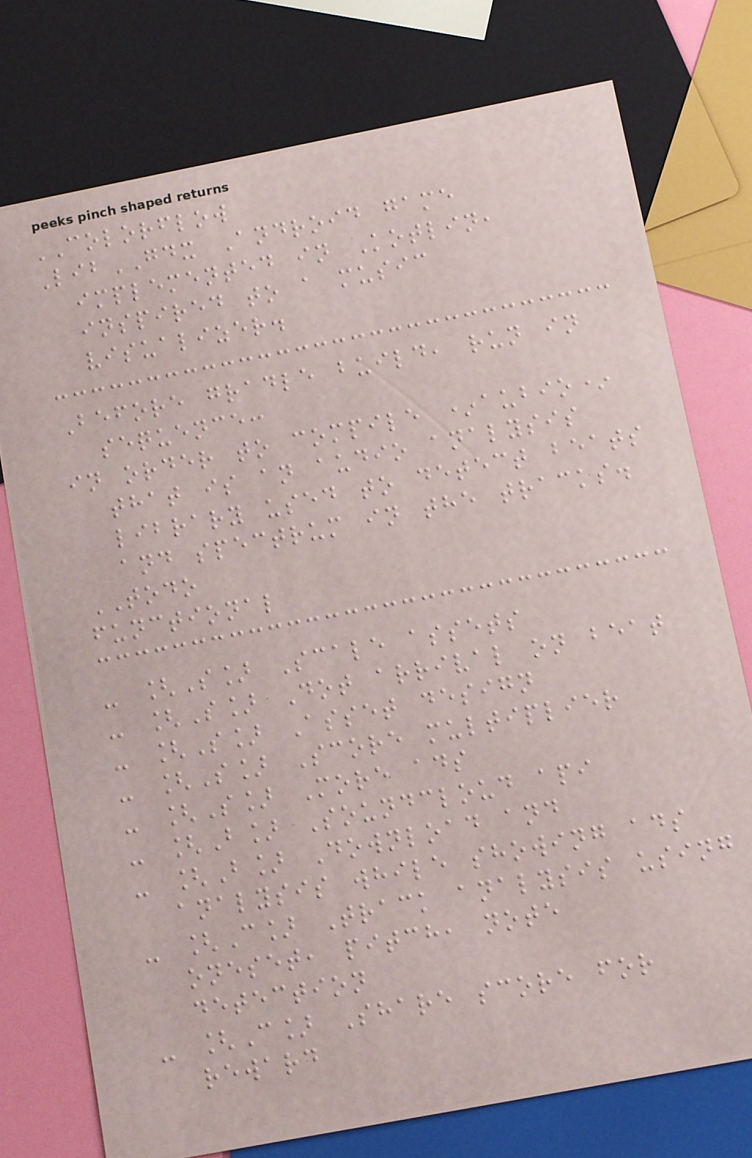COLORFLOW
LibGDX Android game
implemented in Kotlin,
inspired to a music
visualizer.
Before gradle build, run in
sequence:
in order to compile *aubio*
that is an audio analysis
library used to detect beats
and spectrum in the tracks.
TODO
functional
- [S] Scale assets
- [S] Dot arrival on beat
- [S] Asset design
- [S] Score multiplier
- [S] More ads
- [B] Soundcloud api
- [B] Download and
analysis while showing ads
- [C] Track analysis using
oneset, pitch, note
detection
- [C] Share score for
reward
